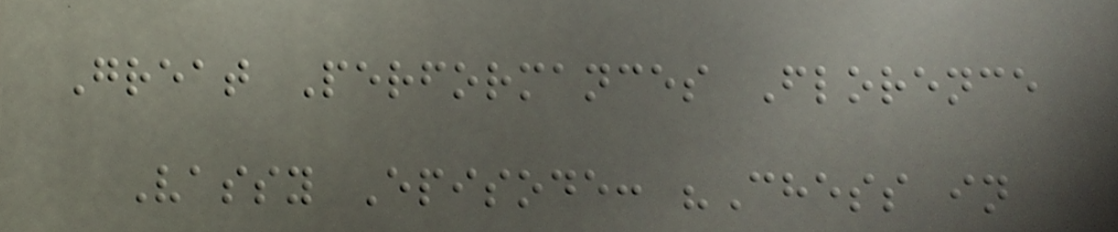Great Performances Florence
Vassy Episode: "Chess in
